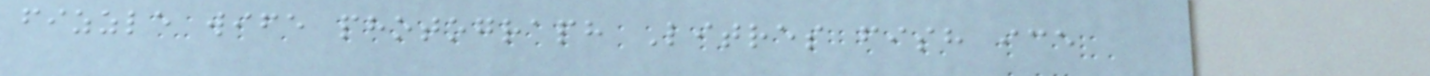fizzle wife photograph Litres fish ice
